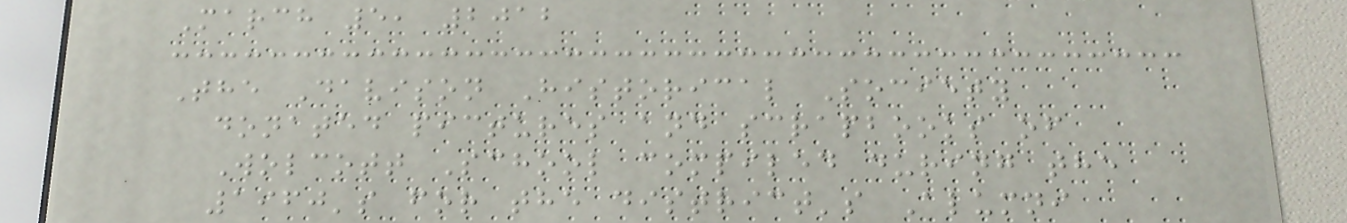March 5, 2012
The Davison Historical Society
donated pictures and scrapbooks of
Wolcott School compiled during the
1960's for the district's Alumni
